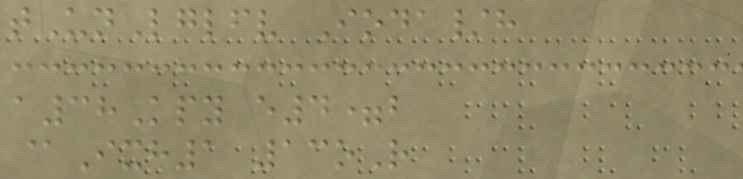tUnLglfv Ioda/h
a38Kpy e4=b
@Ixh1 13oR
